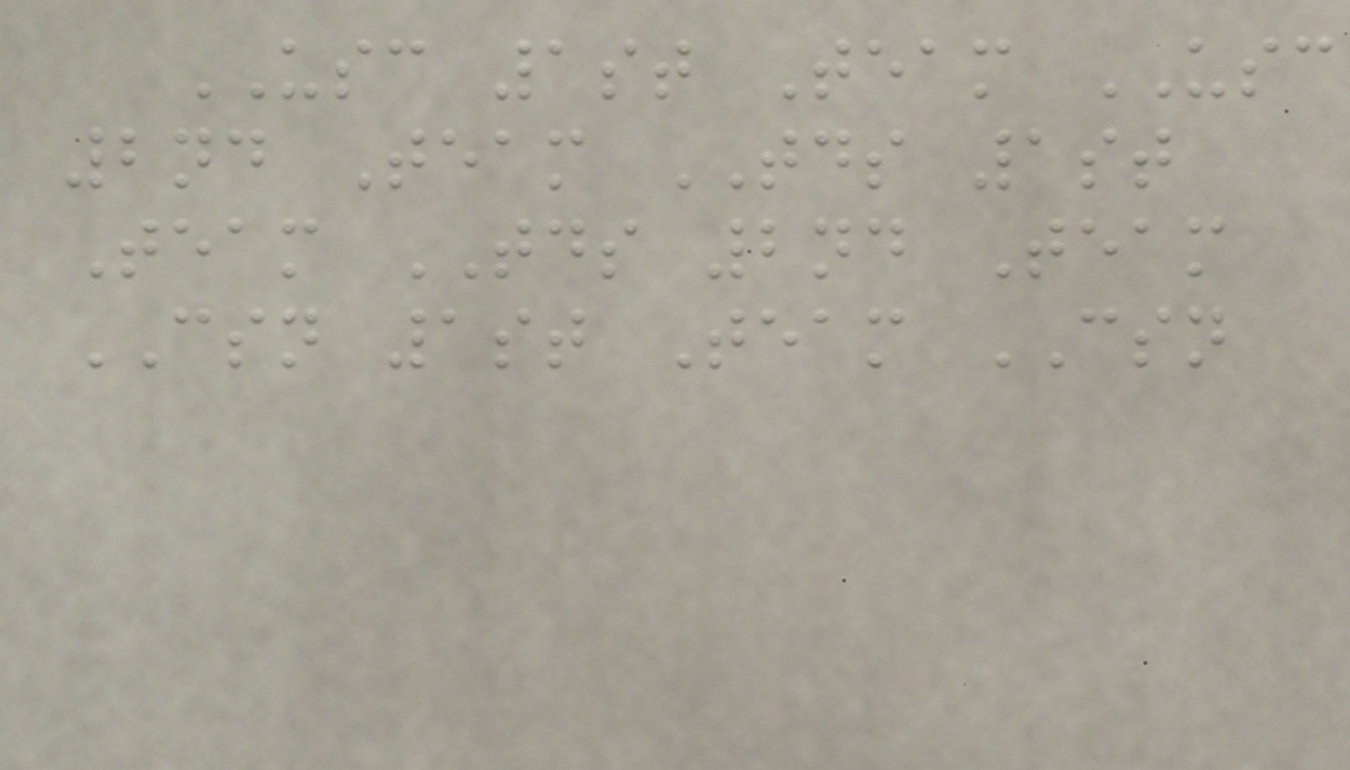USC 1st Team USC
2nd Team TDS 1st
Team TDS 2nd Team
CSN 1st Team CSN
